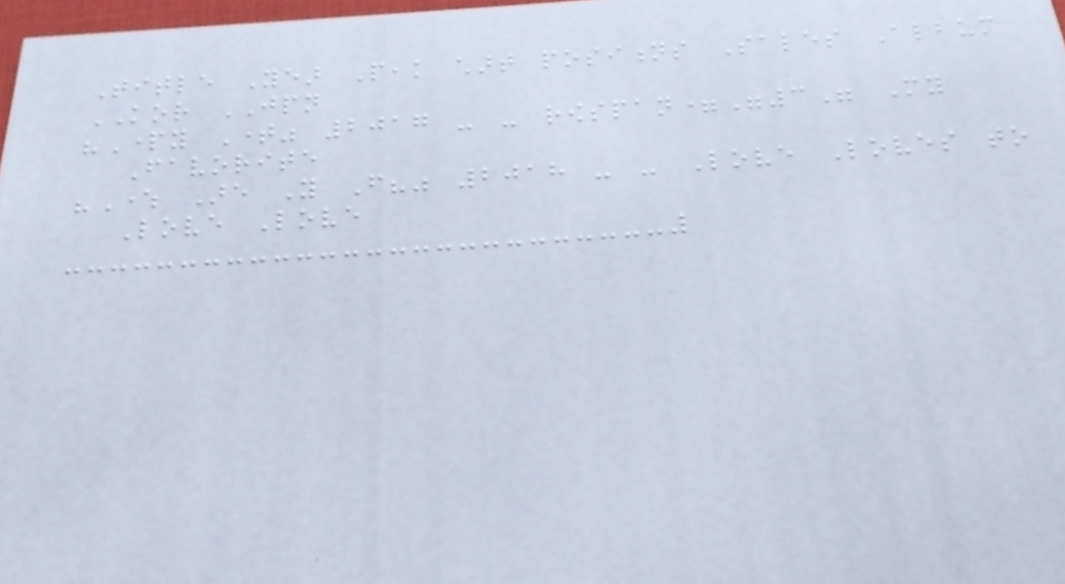Title Year Peak chart positions Sales Album
KOR JPN
"Party Time" 2017 - - rowspan="3" My
Favorite
"Where Are You From?" 2018 - - Love Loves to
Love Love
